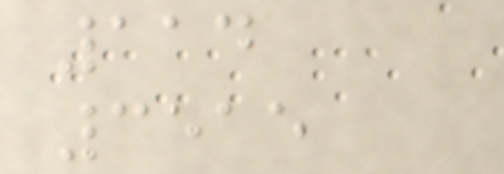114
3515
